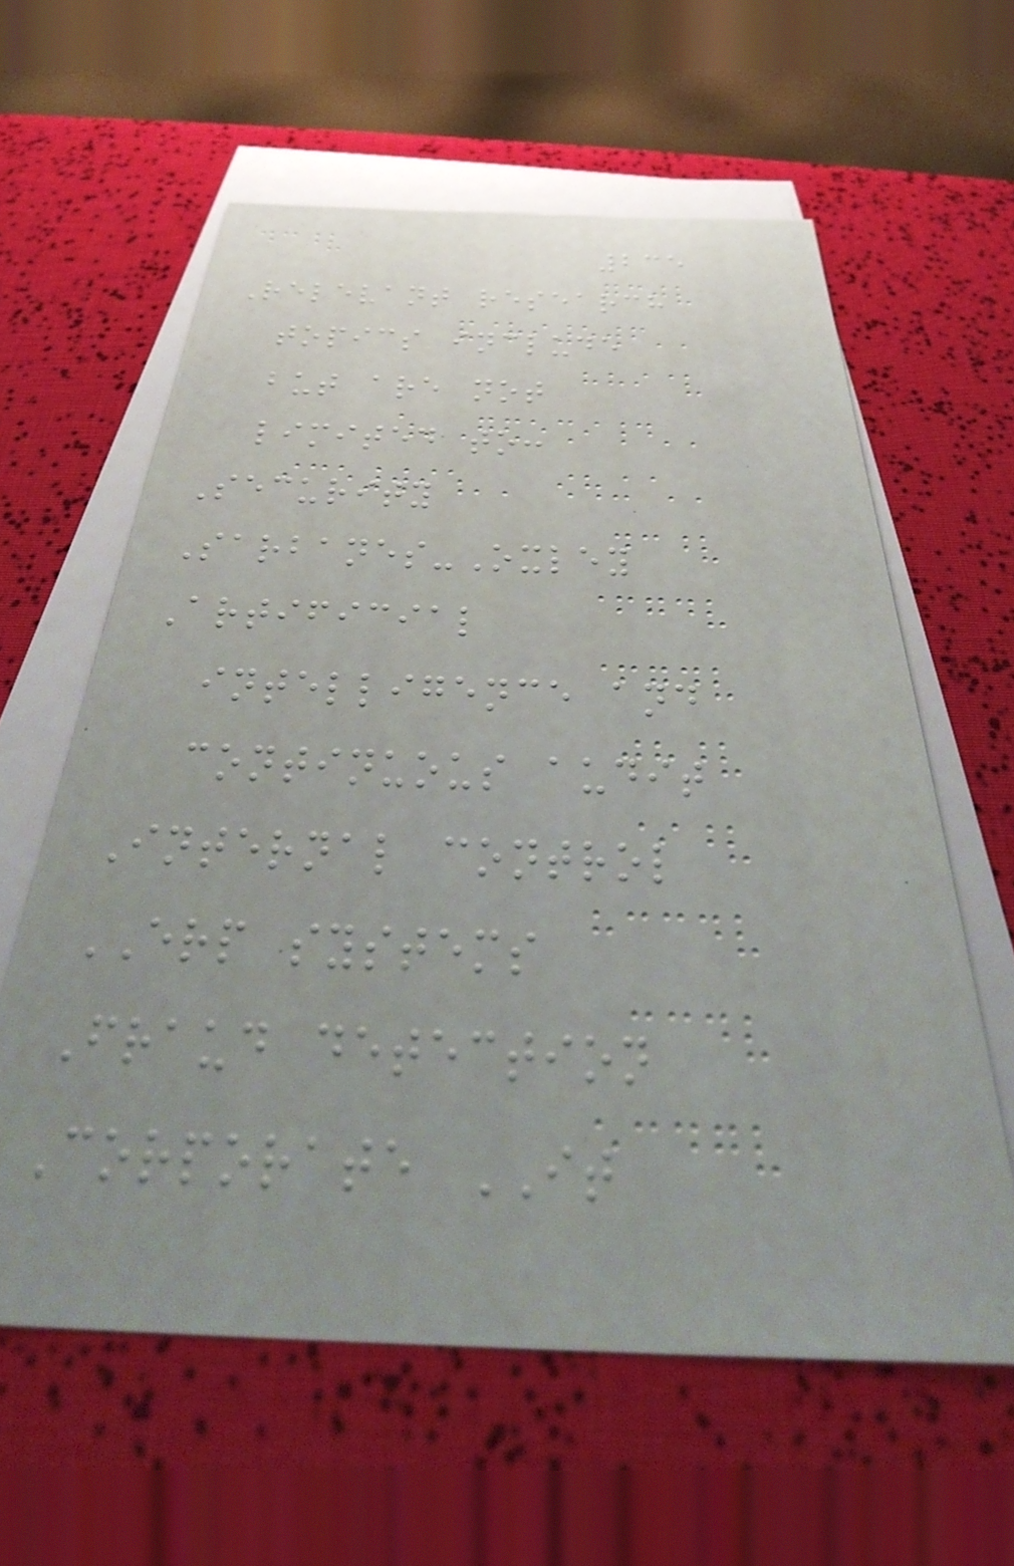235
Relevant research
topics include
but are not
limited to:
Security
Sarbanes-Oxley
Artificial
intelligence and
continuous audit
Internal control
ERP systems
Fraud detection
Corporate IT
